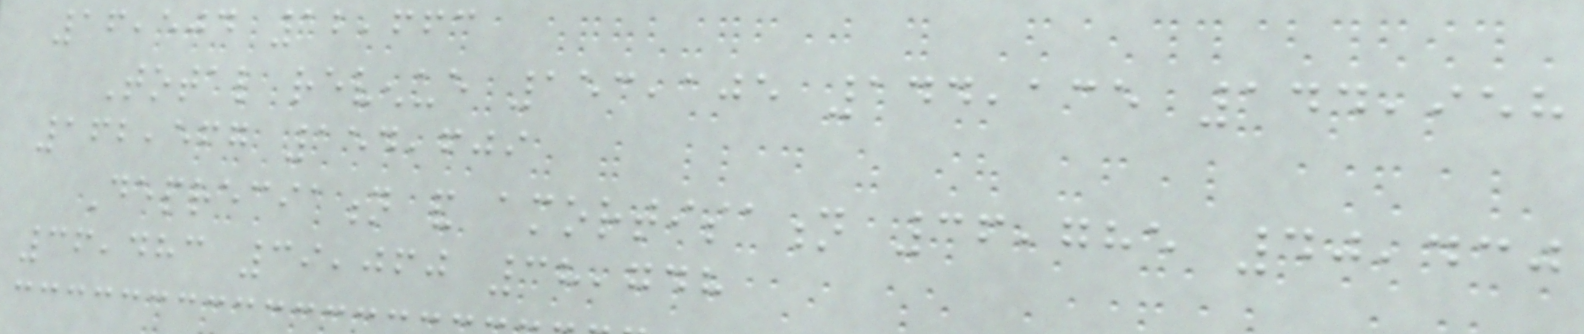16,504 12,663
Total revenue 153,105 144,135 144,958
162,567 154,609
Depreciation and amortisation 36,785 40,430
36,483 39,060 38,748
